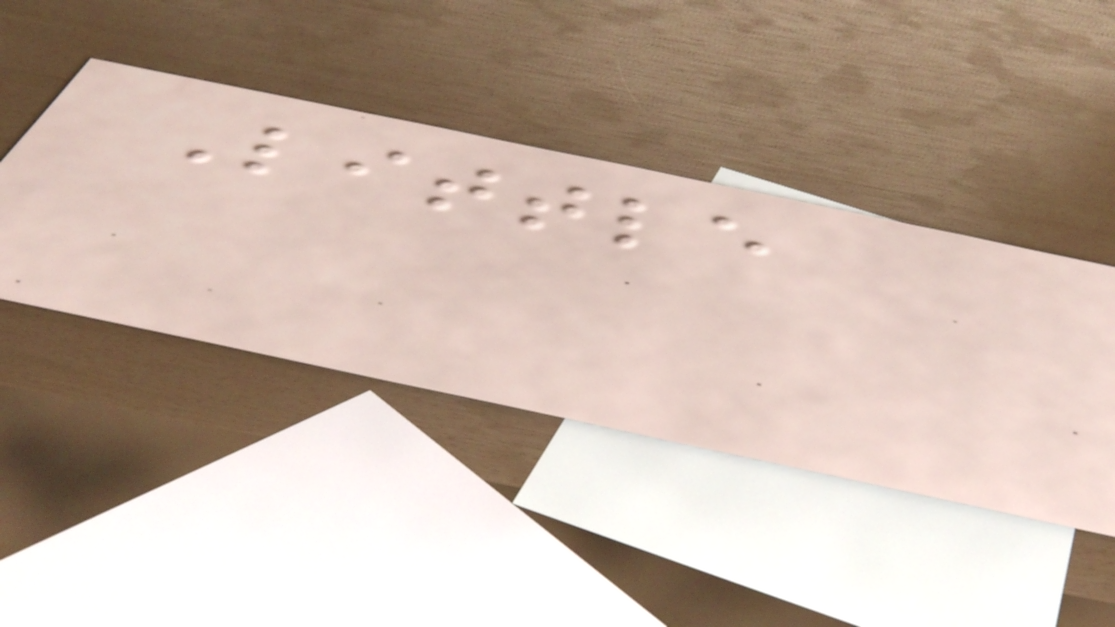Little
